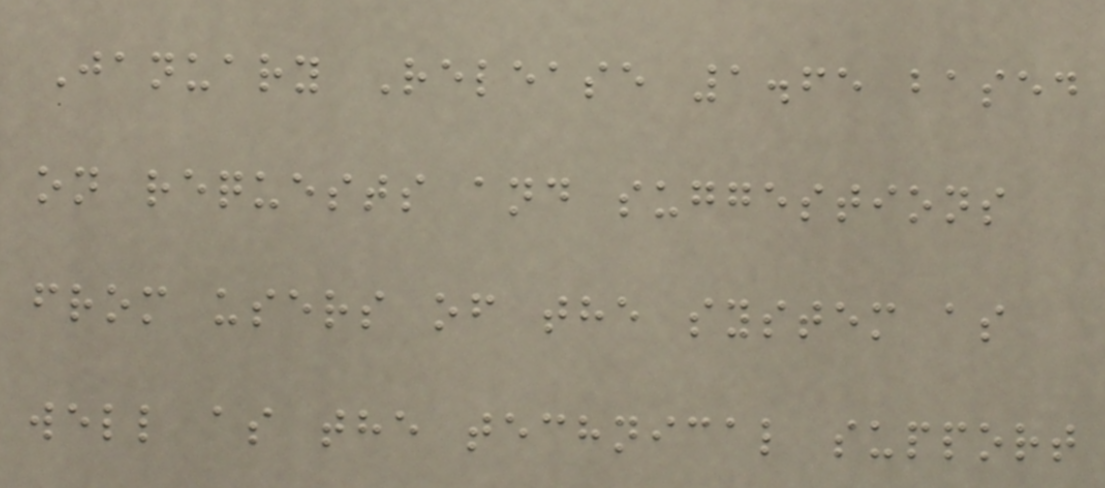January Release 1.65 based
on requests and suggestions
from users of the system as
well as the technical support
